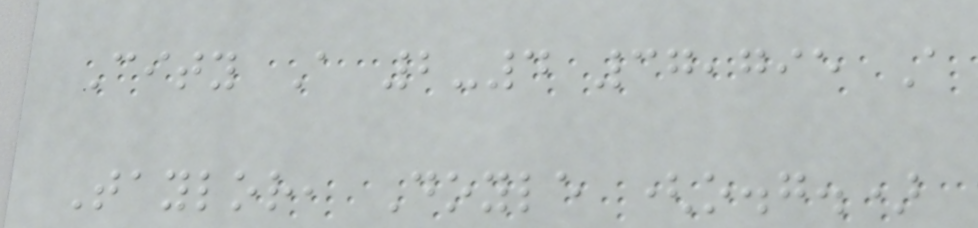City A 2-4 37,795 A
Taylor, Doyle (o.g.)
